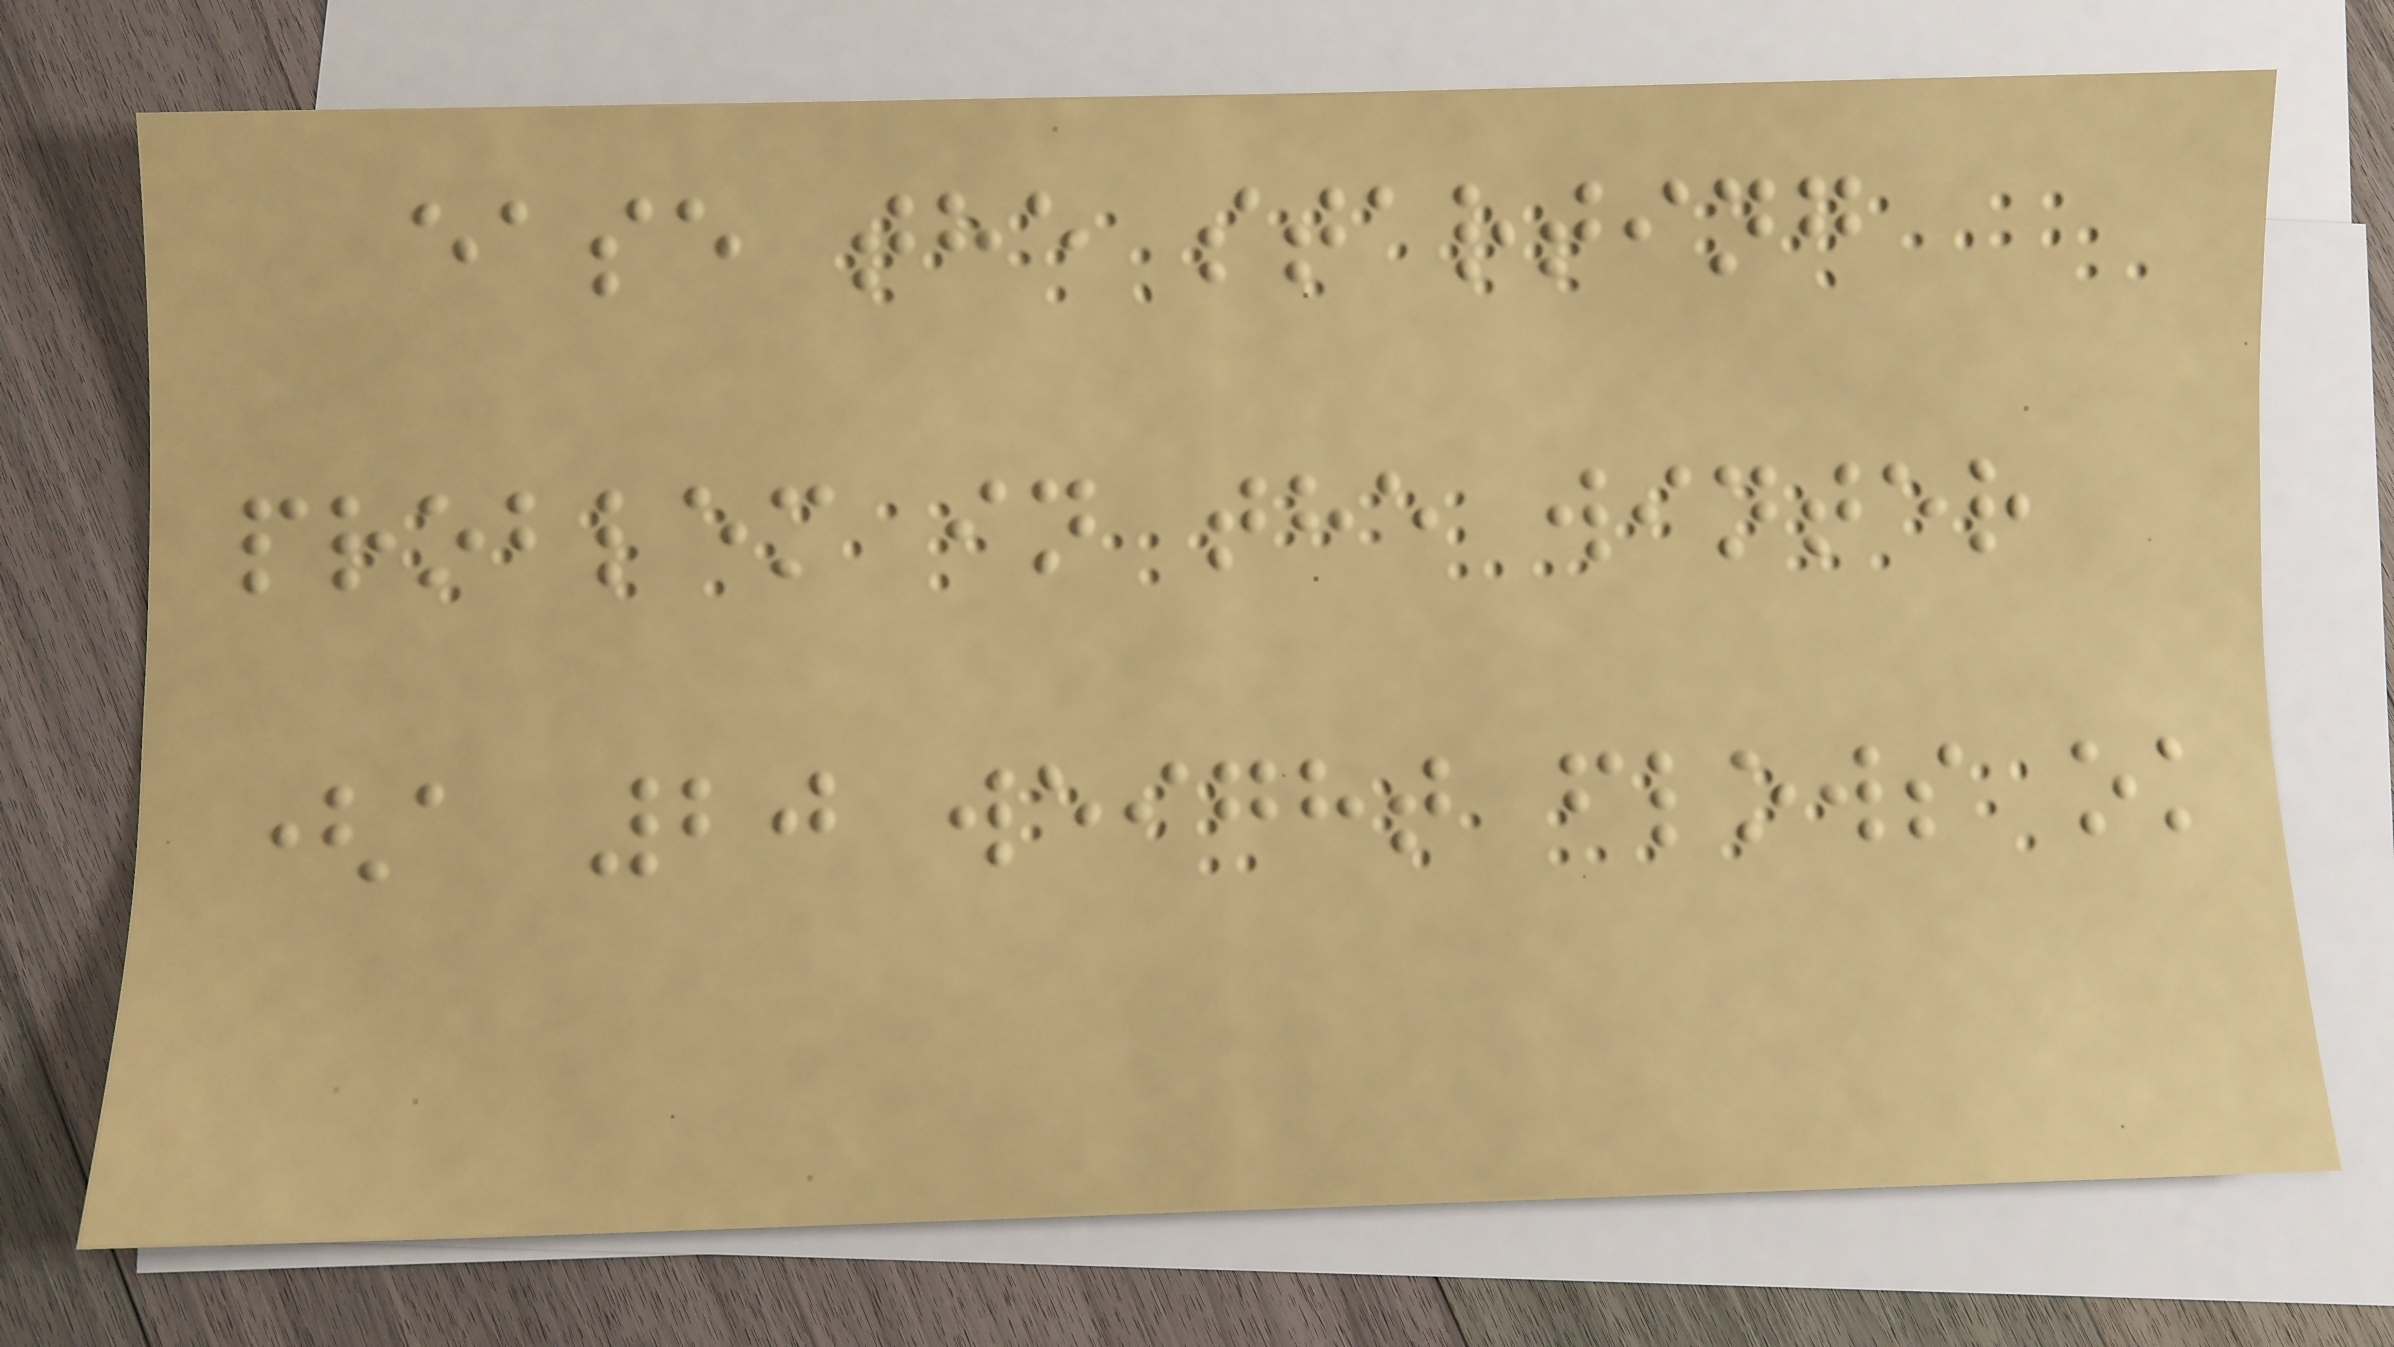ease the starting
problem in the winter
(a 20 weight flows ok
